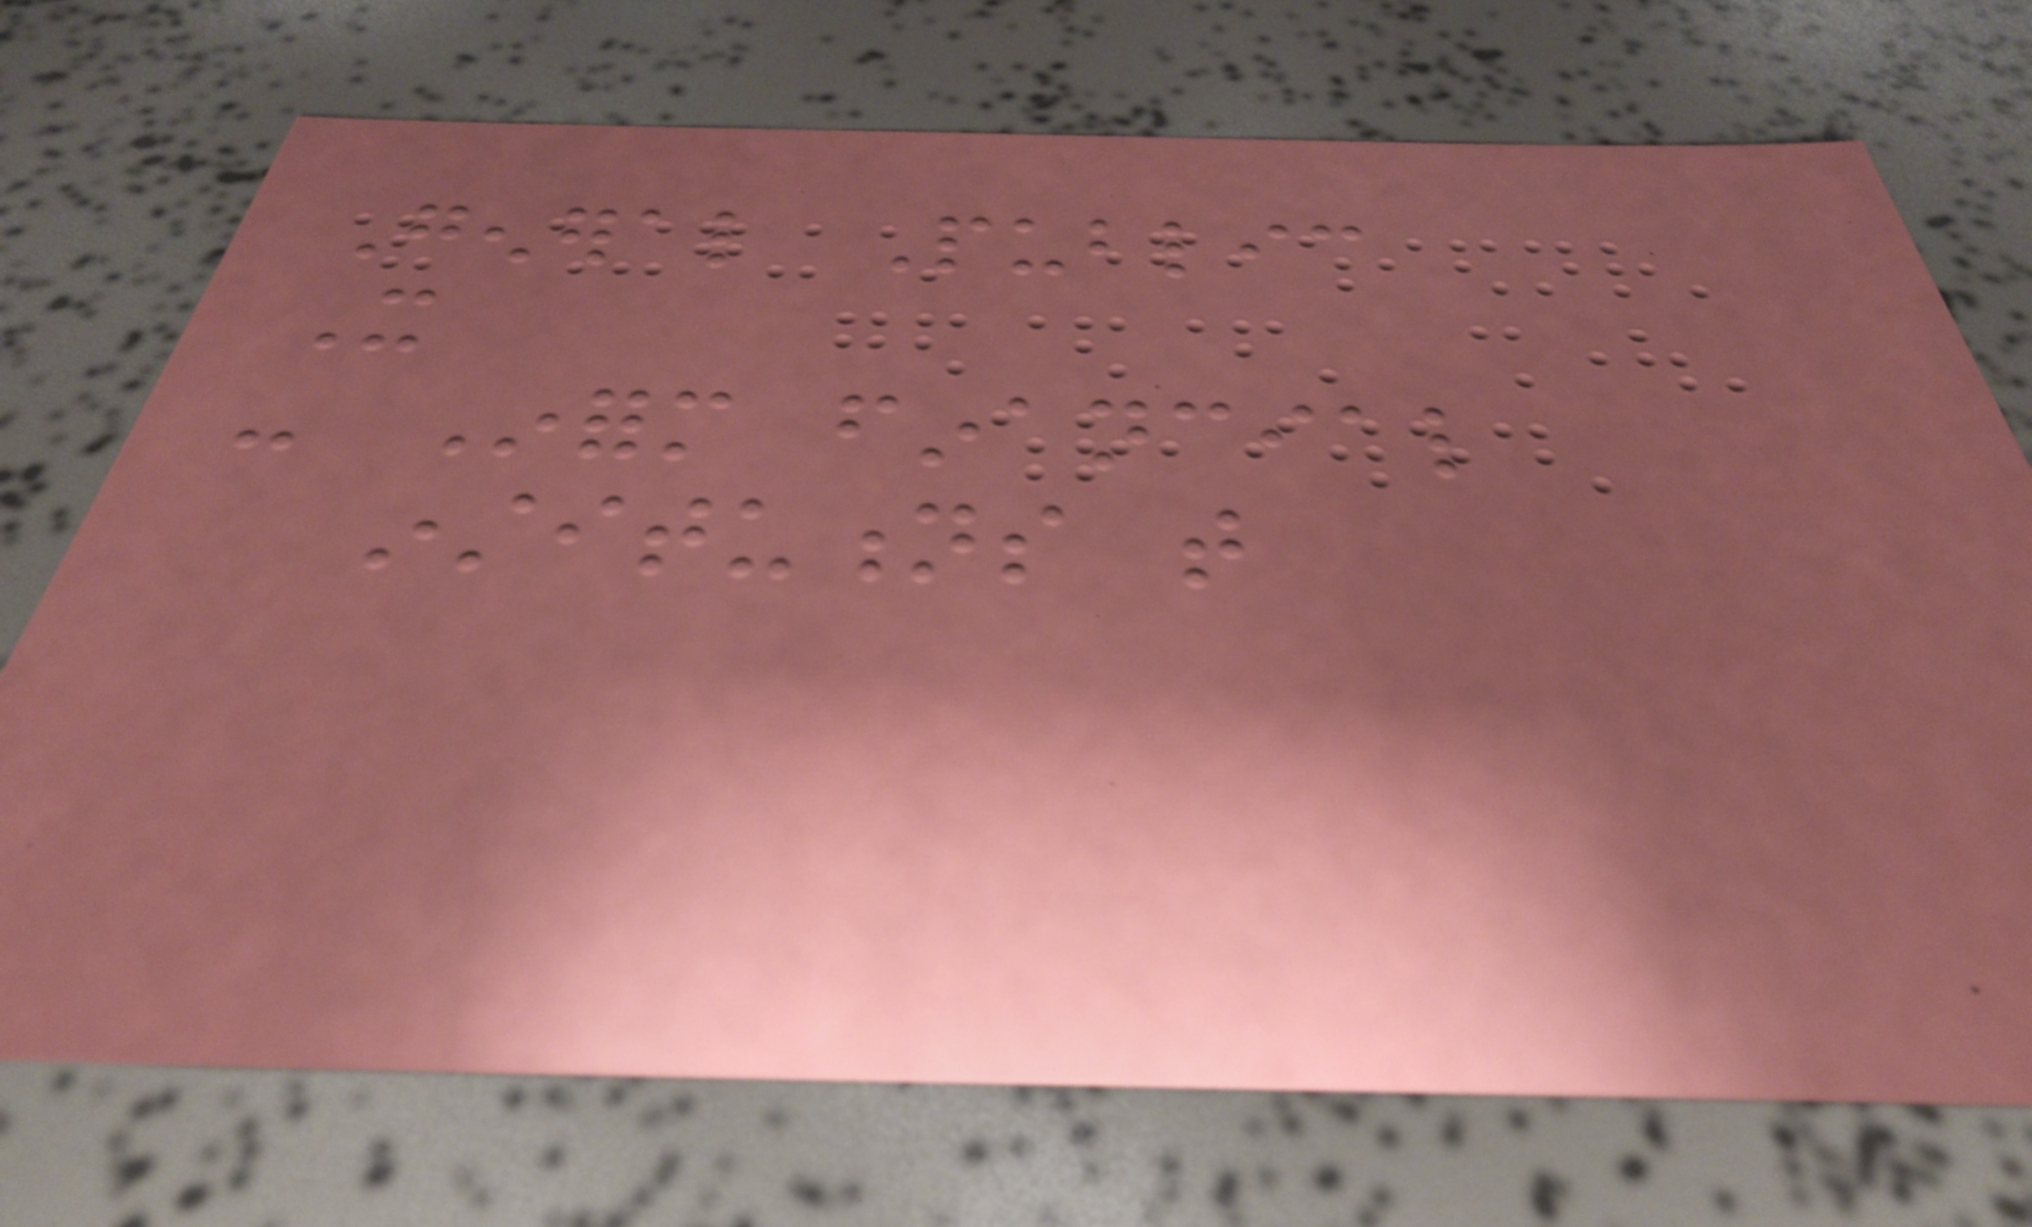General Public
It
- Inform financial
institutions that
